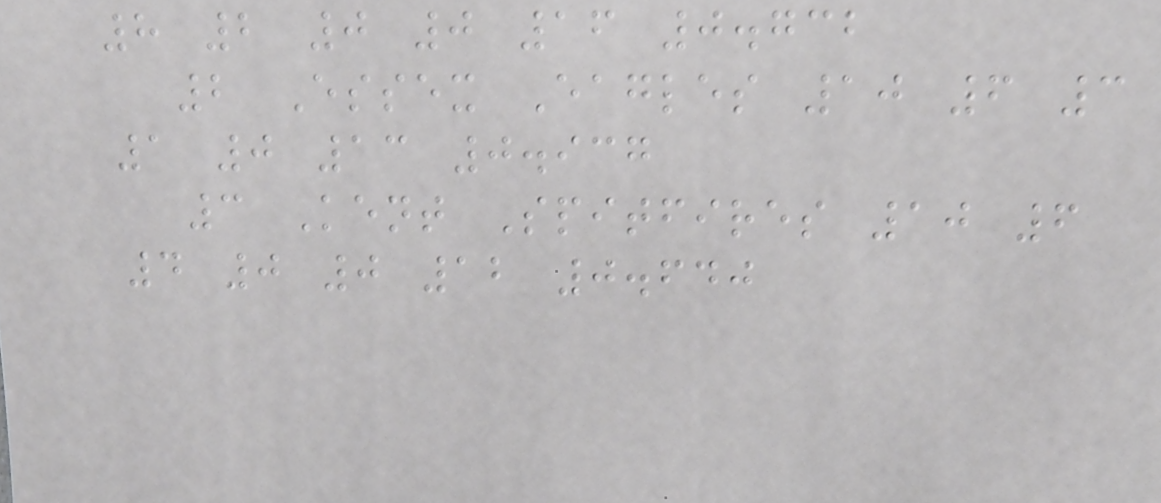8 2 0 0 16 0.732
2 Essex Eagles 10 6 3
1 0 13 0.937
3 Kent Spitfires 10 6
4 0 0 12 0.640
